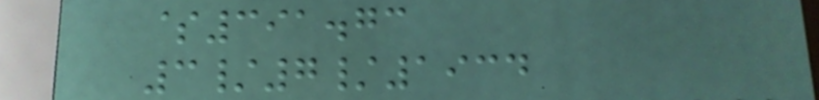$391.73
3/7/1934
